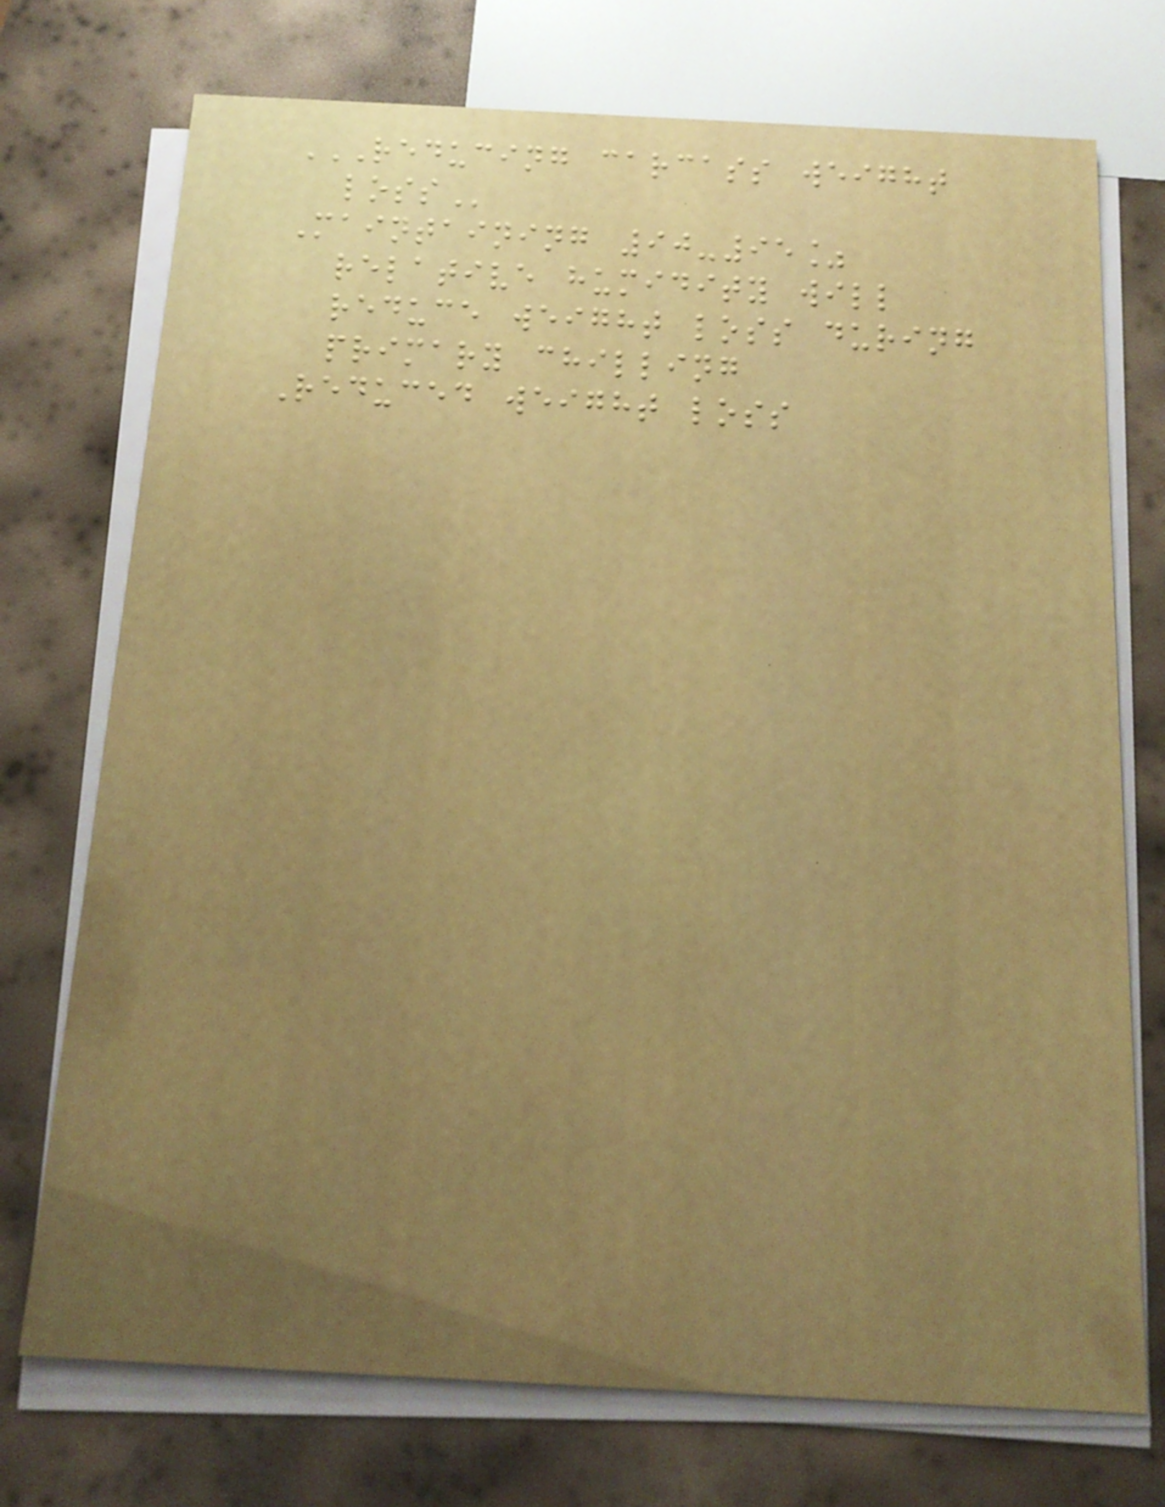REDUCING CARCASS WEIGHT
LOSS
Maintaining 90-95%
relative humidity will
reduce weight loss during
primary chilling
Reduced weight loss
